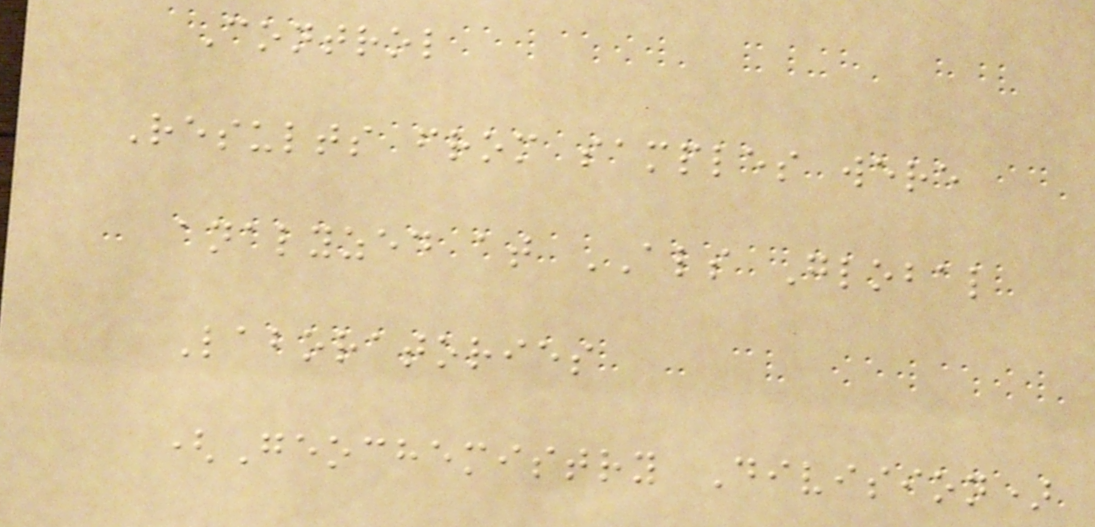Control
Results from samples were
analyzed at ALS Global
Laboratories
(Geochemistry Division)
